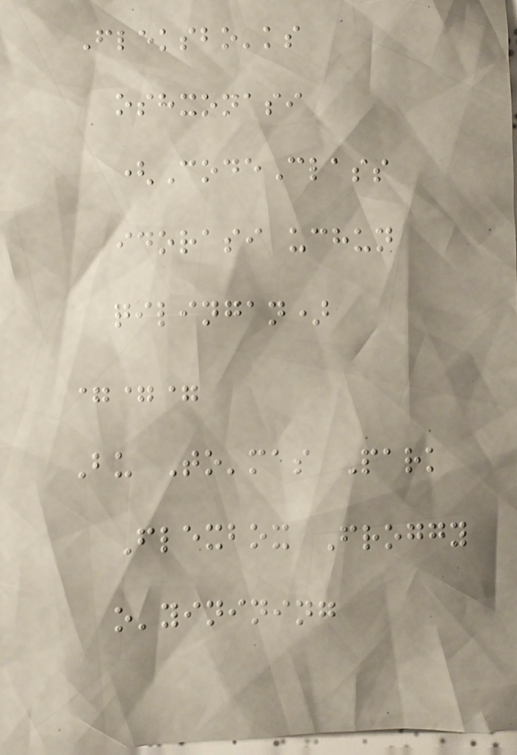Fleksbo'ks
oshxonasi
(CodeClass
idorasi uchun
qilingan)
===
Bu To'mas Park
Flexbox Froggy
o'yinining
